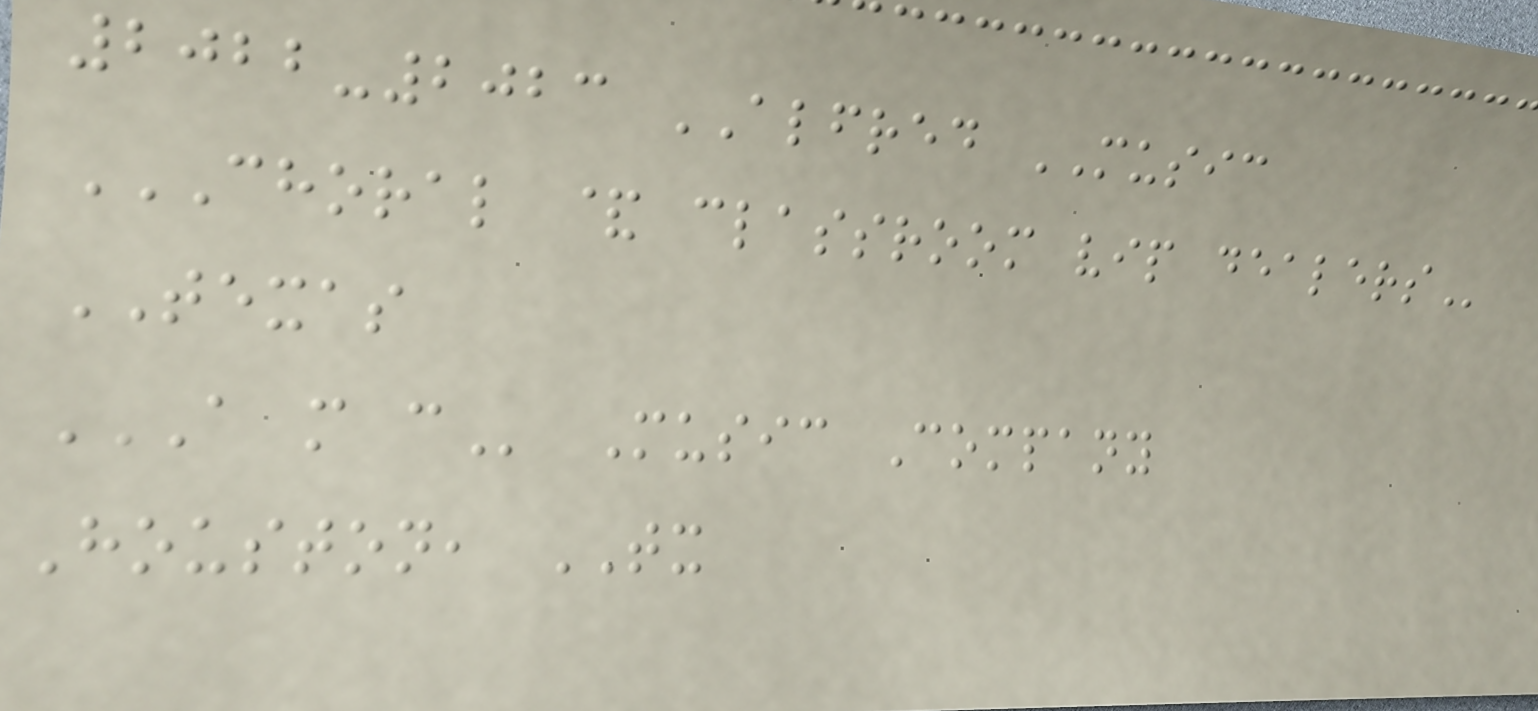2022-2023 ALFRED MUSIC
CHORAL & CLASSROOM VIP DEALERS
TEXAS
A M C Music Company
Houston, TX
